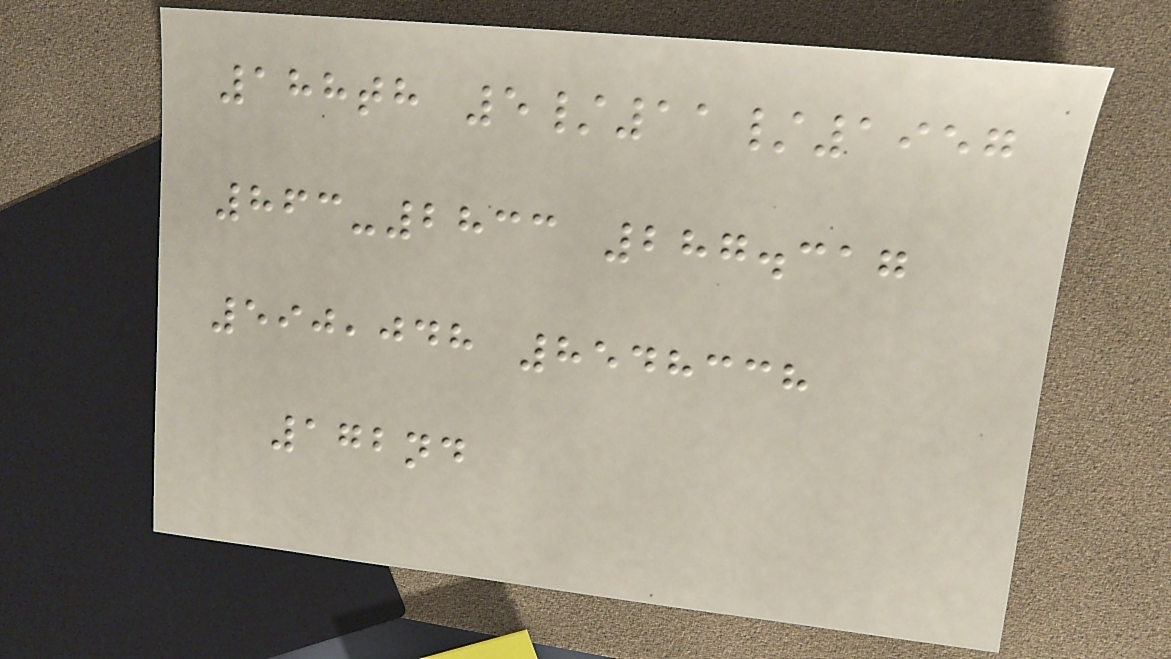188th 5/11/1957
863-2833 287.317
590,048 8548338
172nd
